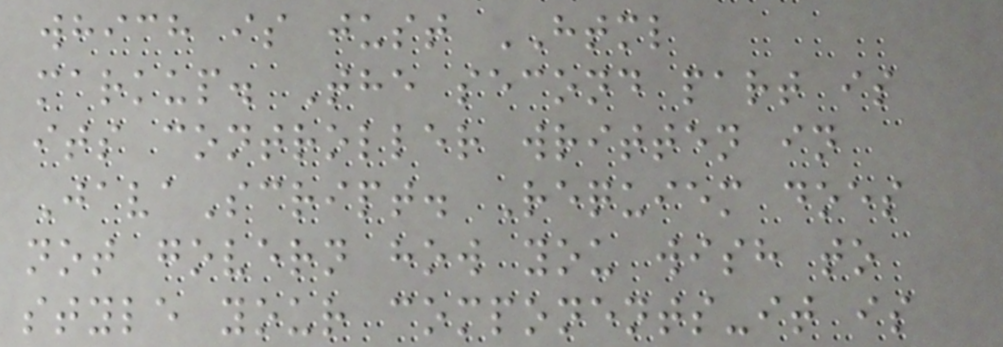which is just HTML
markup. The second part is
its controller written in
JavaScript. Requiem does
not govern how you wish to
style your components-it is
